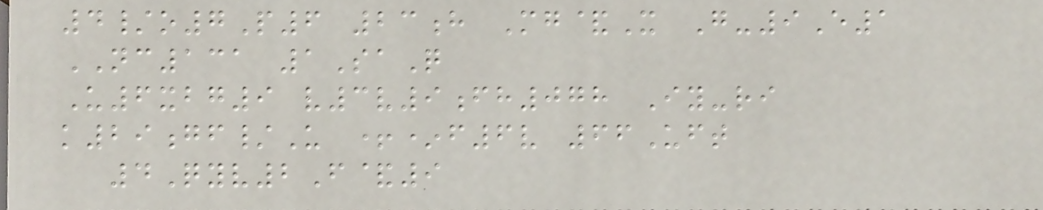4/o7P6 23h Mg&X G-9E1
NC131 1SaQ
U6xbg9 v3v9fh078 Iy-ri
k29gf/U +*f6v 66Uft
4Qyv2F&9
